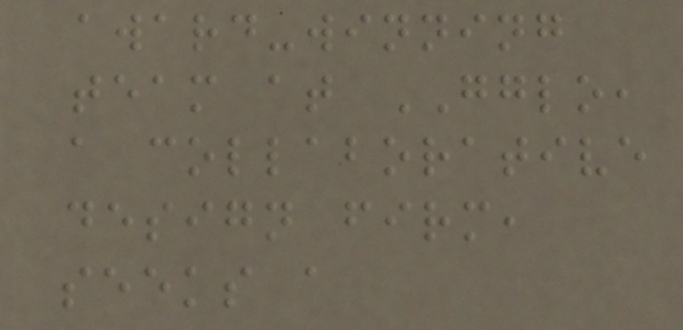award-winning
team at GGLO,
a collaborative
design firm,
seeks a
